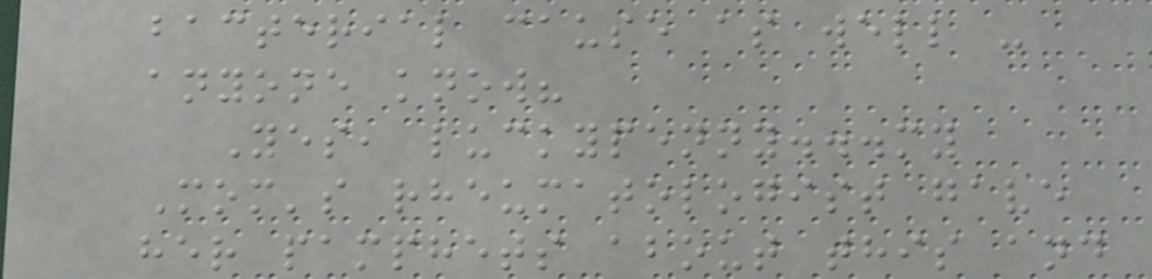bacterial cause as well -
anyone know?
Yes, luckypenny...my
Mom's rheumatologist gave
her pamphets about this and
